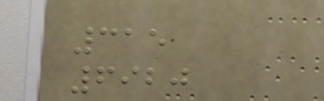315
6920
